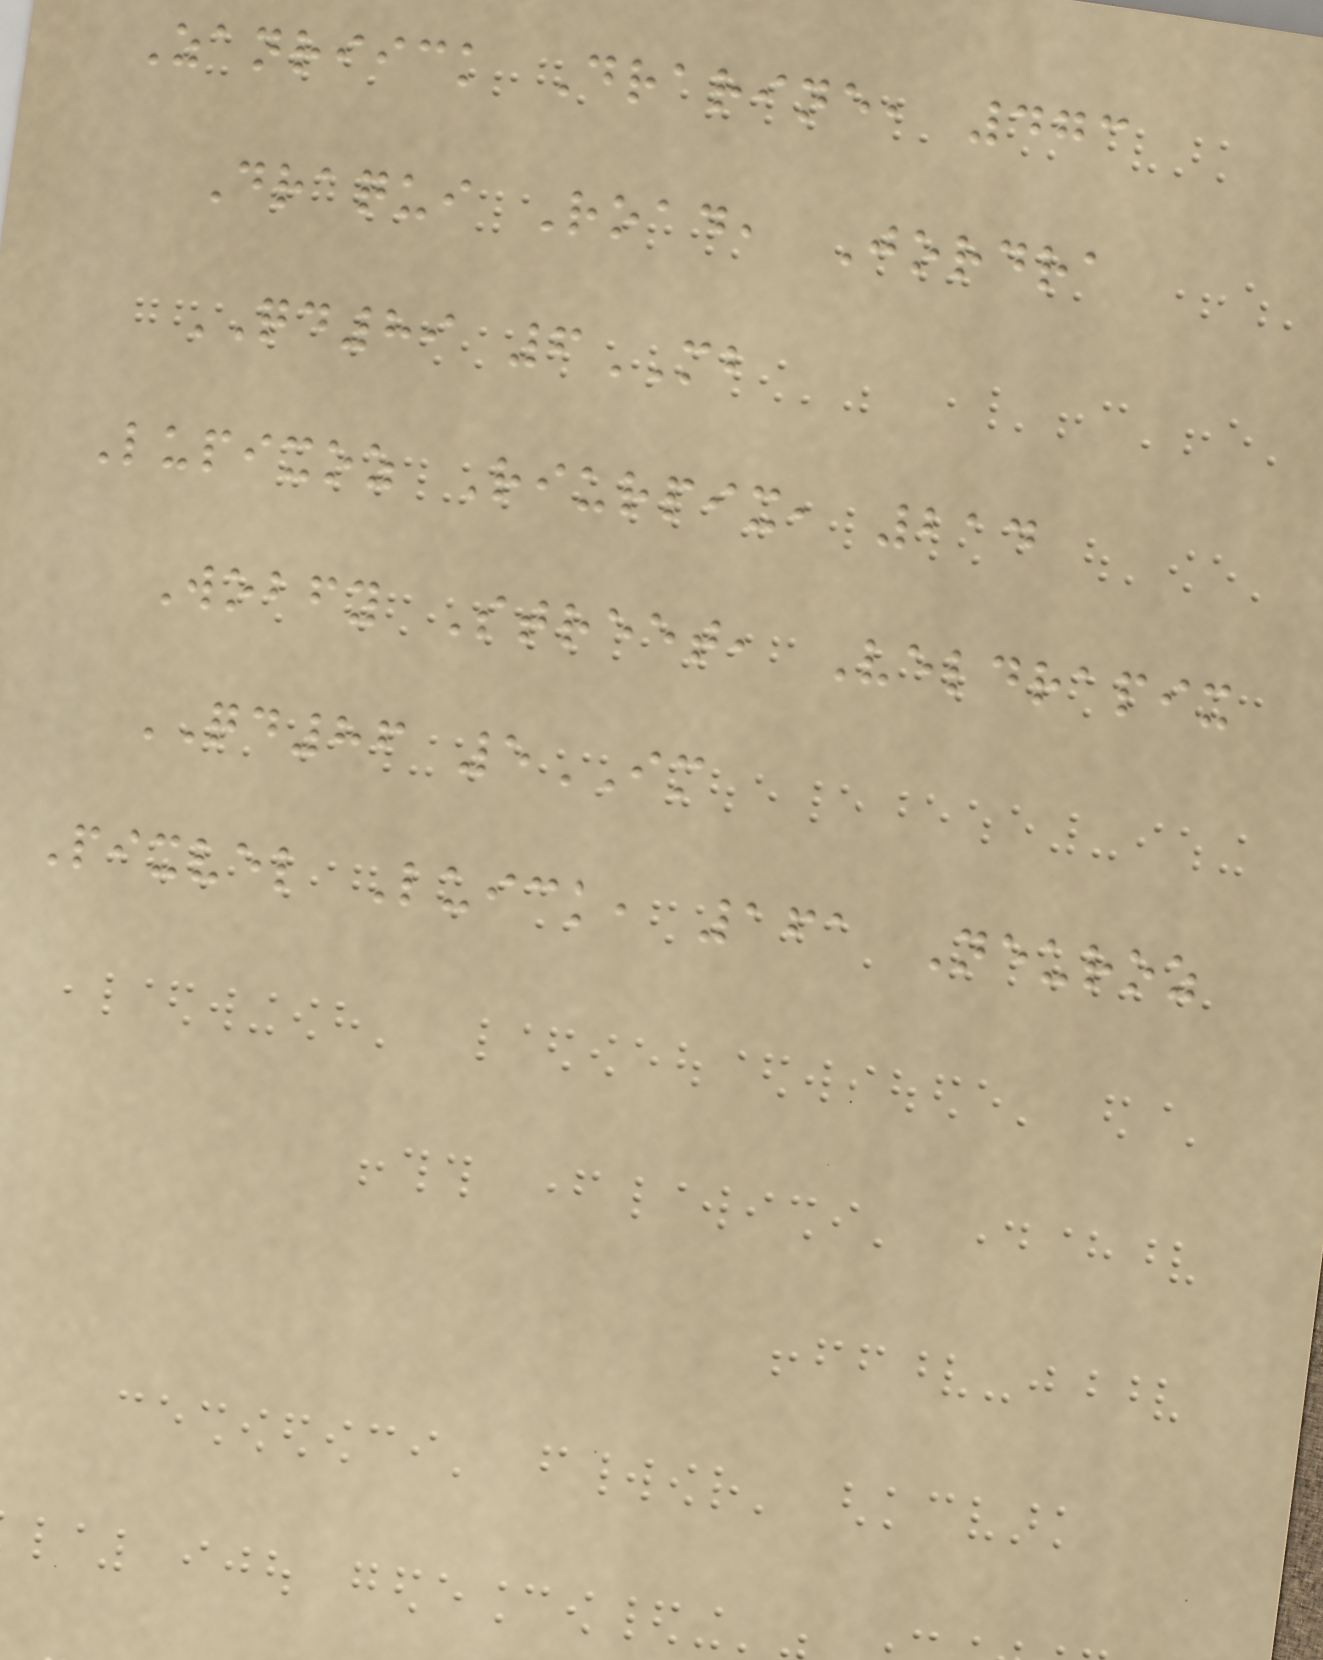Zanriick Drarine, 473
Draqui Road, Jordra
QD89 6MB
Lupixoz Riurpix, 214
Wobfy Street, Veldrapix
QD86 5IM
Pixvel Luick, 161 Neuroz
